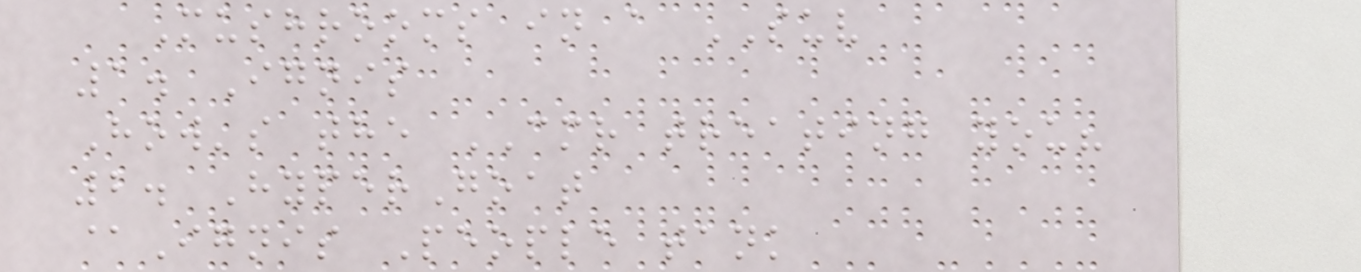Mushrooms in a SUV
1. Ignis
How's the CMR treating you?
2. HyperGoat
@Ignis People tank
